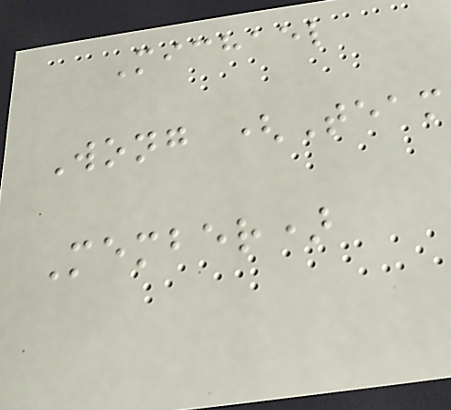Michael
Wong (Team
Member)
